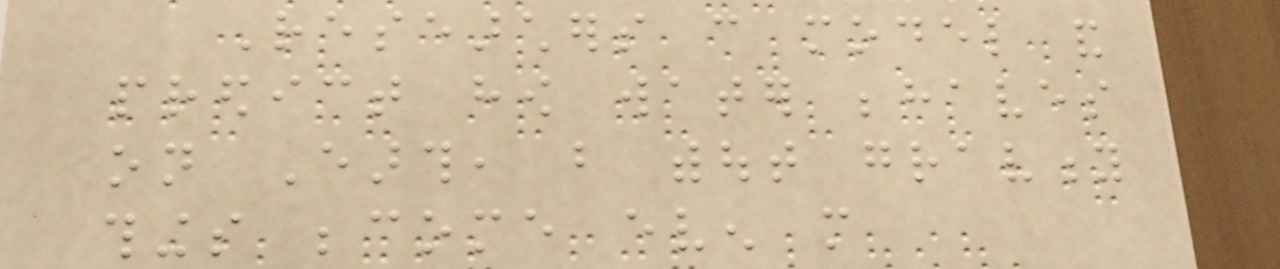Researchers can model and
predict how water behaves
on Earth, but without gravity
things become even more
